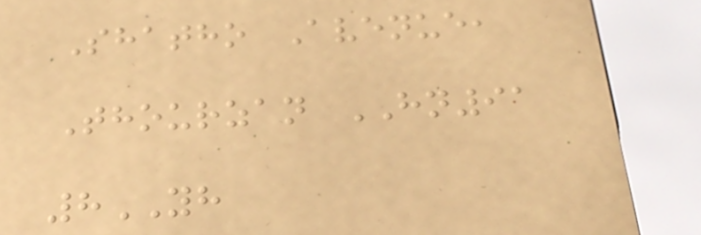Shatho Avenue,
Thourzan HN91
8YH
